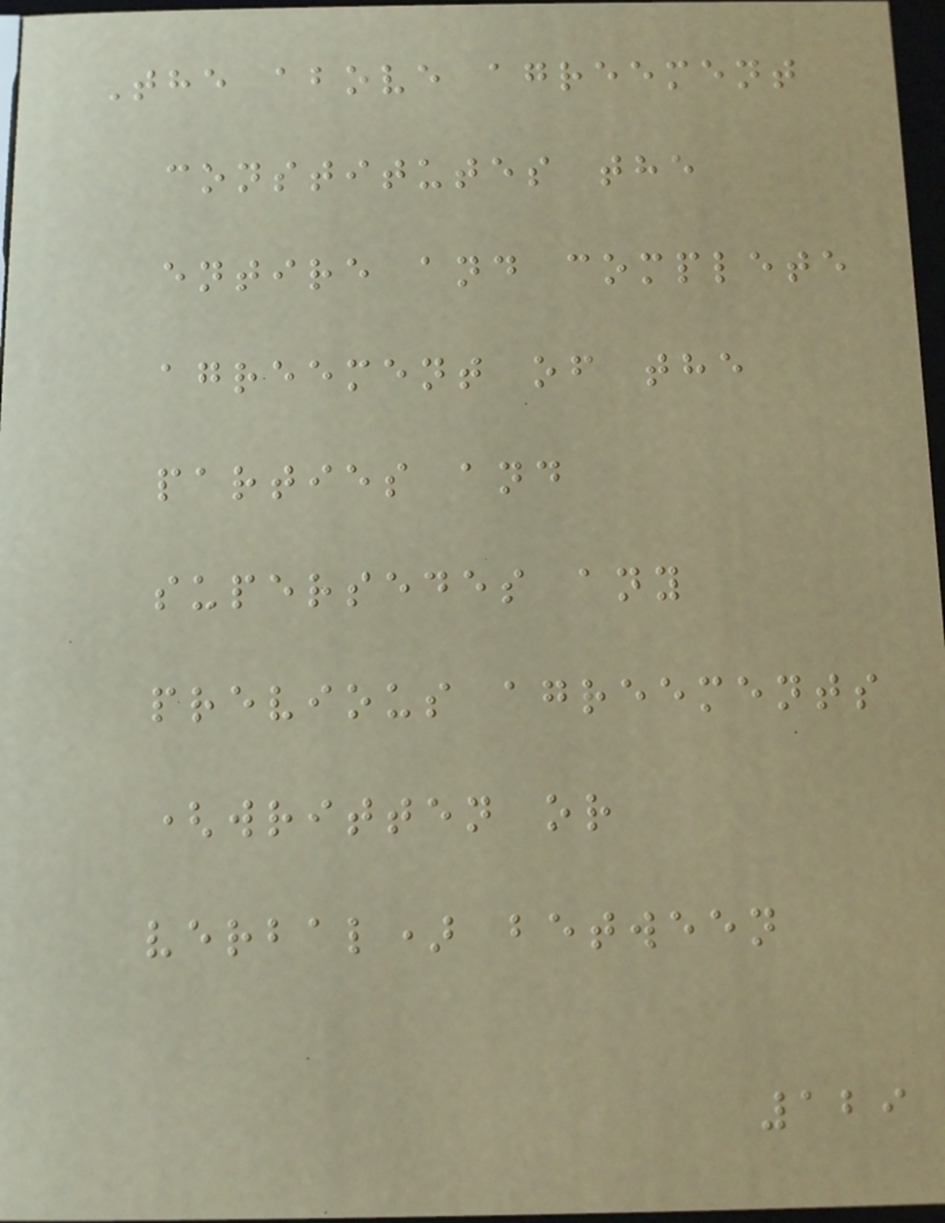The above agreement
constitutes the
entire and complete
agreement of the
parties and
supersedes any
previous agreements
(written or
verbal) between
129
